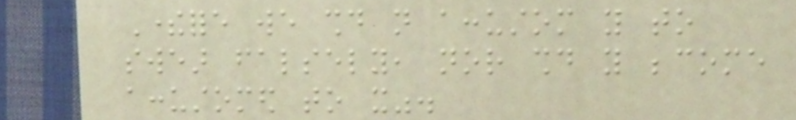Therefore we should not accustom you to
swear falsely, nor should you become
accustomed to it".
